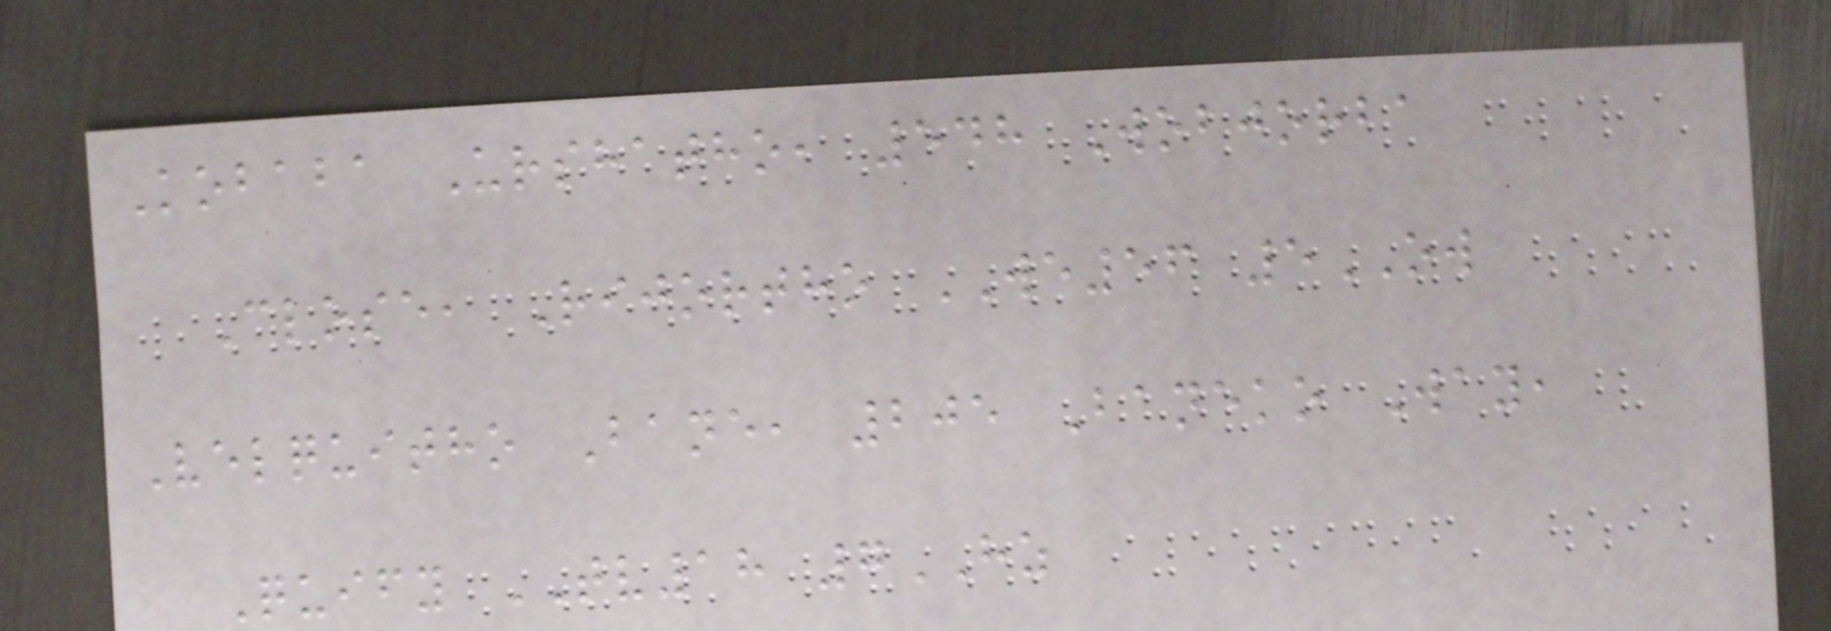Kobaba Urshatho, 548 Wobjorba
Close, Rijortho WE56 5OW
Velquitho Bane, 205 Baneko Way,
Quify TV18 7HZ
